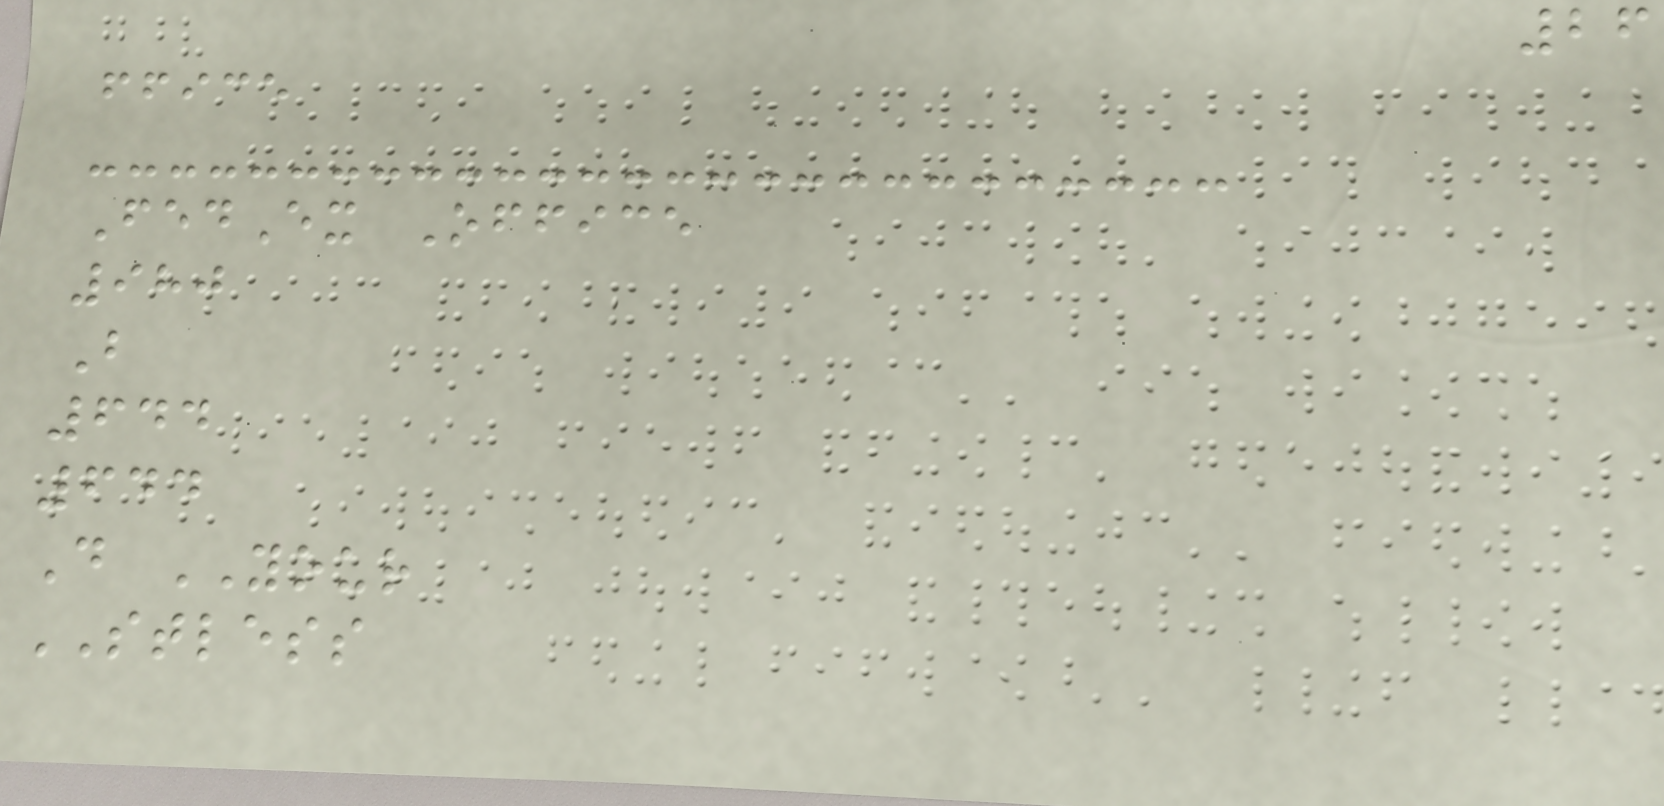26
ffice
FedEx Office
980
B
644
644
D YOUR
STLESS
